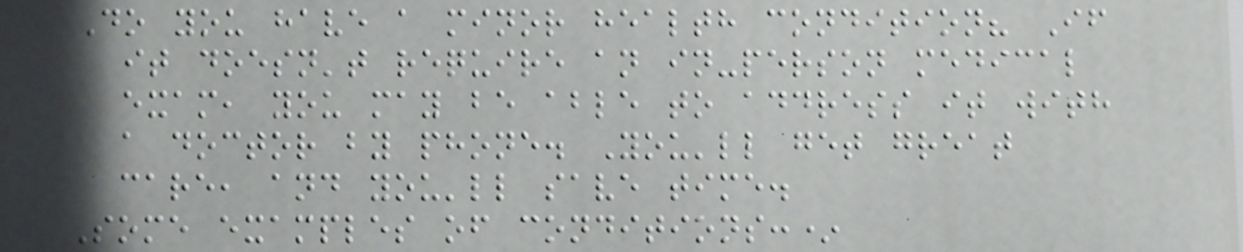Do you have a minor health condition? If
it doesn't require an in-person medical
exam, you may be able to address it with
a doctor by phone. You'll get great
care, and you'll save time.
Some examples of conditions:*
